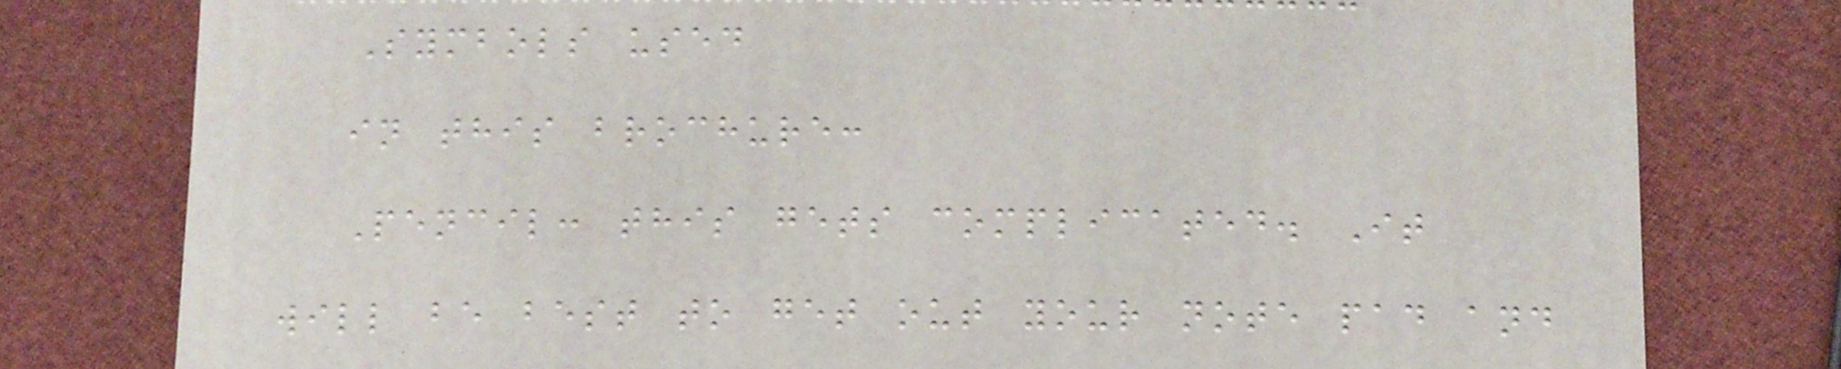Symbols used
in this brochure:
Pencil: this gets complicated. It
will be best to get out your note pad and
